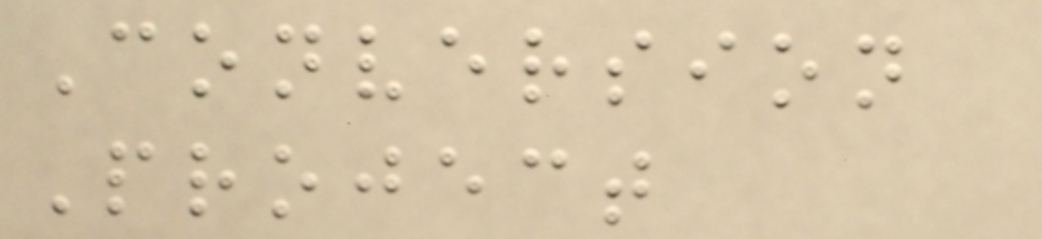Conversion
Project
